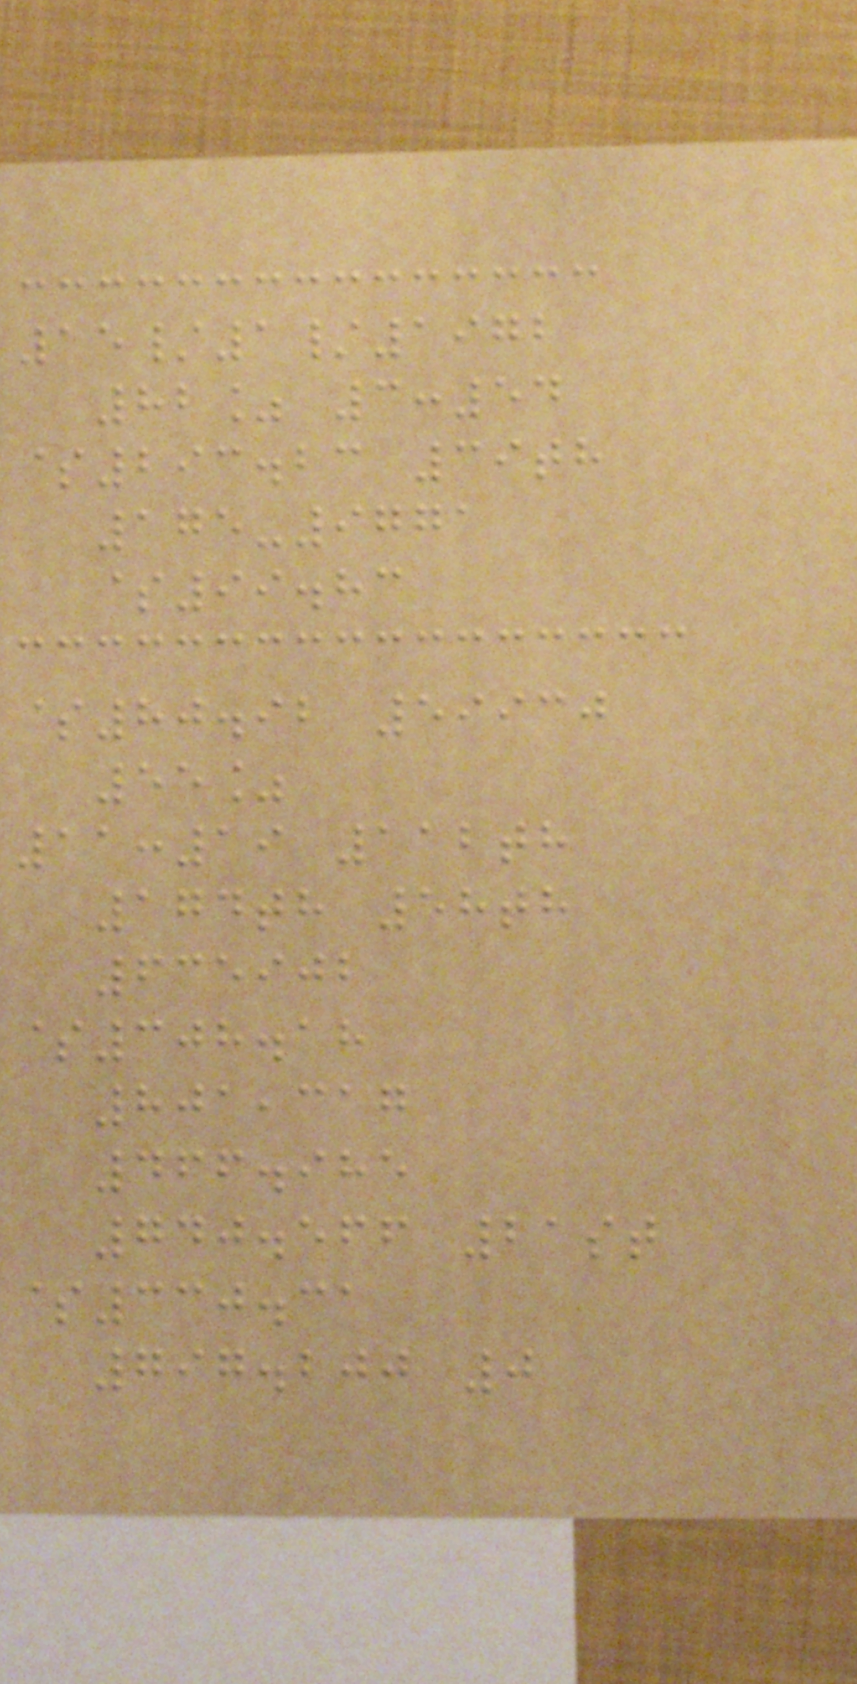15/1/1972
82% 3:54
$293.23 39th
175-9771
$99.83
$80.92 59930
55%
11:19 112th
174th 58th
635902
$308.18
801,317
466.985
740.566 21st
$330.31
797.200 0
